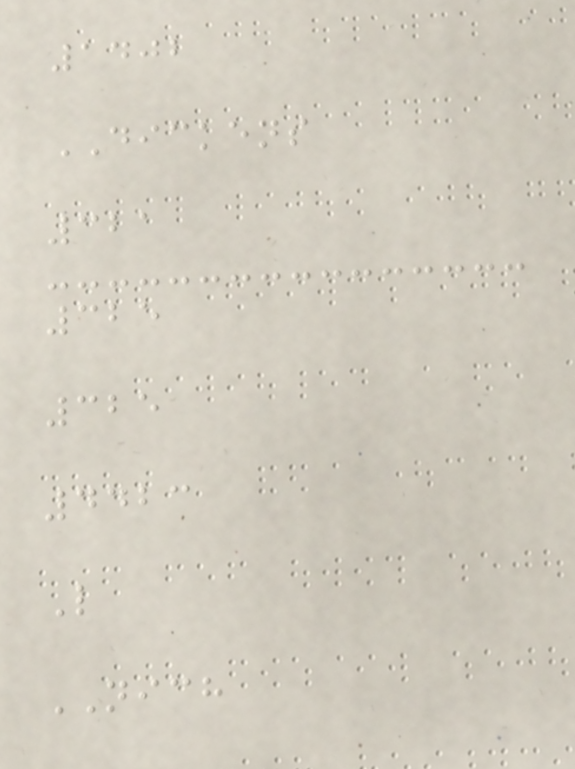1402
DICKENS
321
325
325
4423
L
NICH
